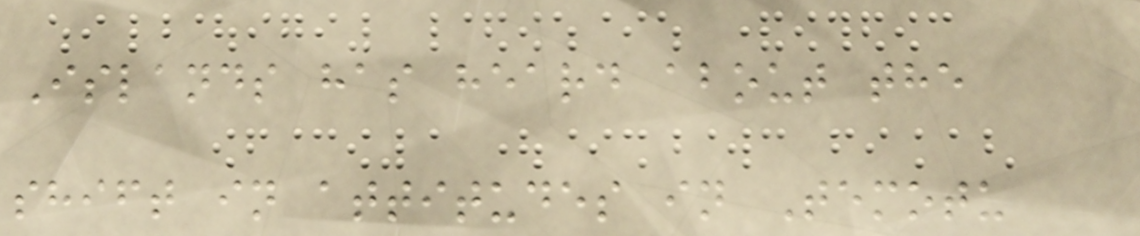Islands has heard about the
shift in attitudes in Temotu
